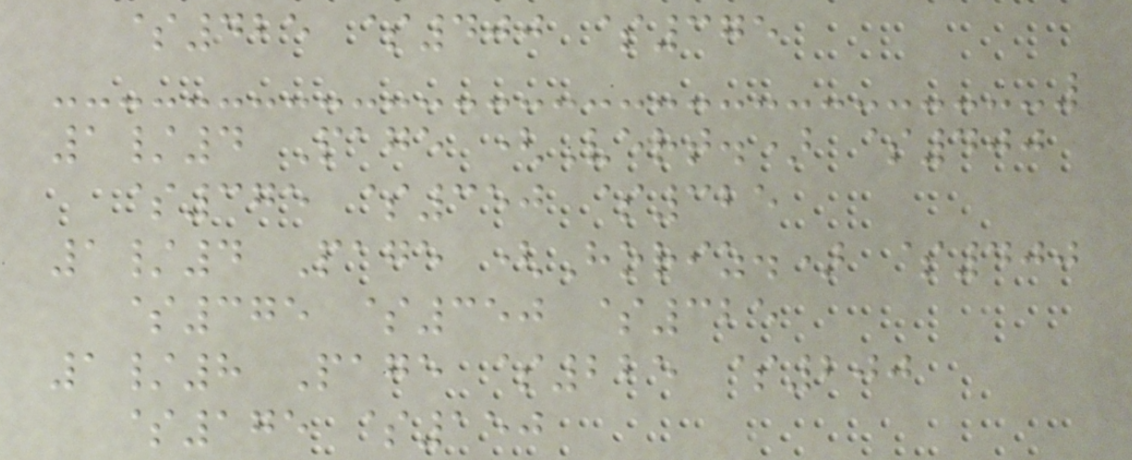$425 $400 $375
1/4 Page (Vert.) $400
$375 $350 $325
1/4 Page (Horiz.) $400
$375 $350 $325
1/8 Page $225 $200
$175 $150
